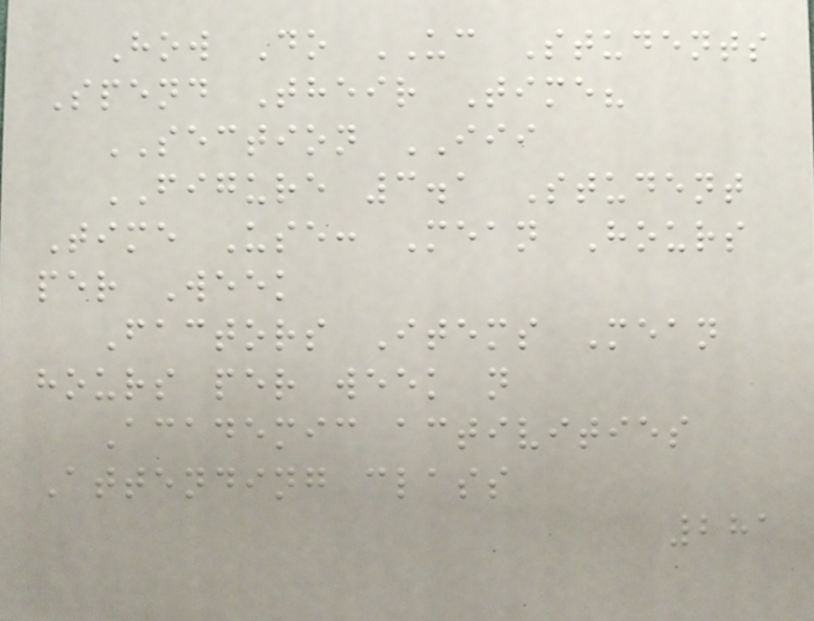How Do UC Students
Spend Their Time?
SECTION III
FIGURE 3.1 Student
Time Use: Mean Hours
per Week
Factors Items Mean
hours per week n
Academic activities
Attending class
281
